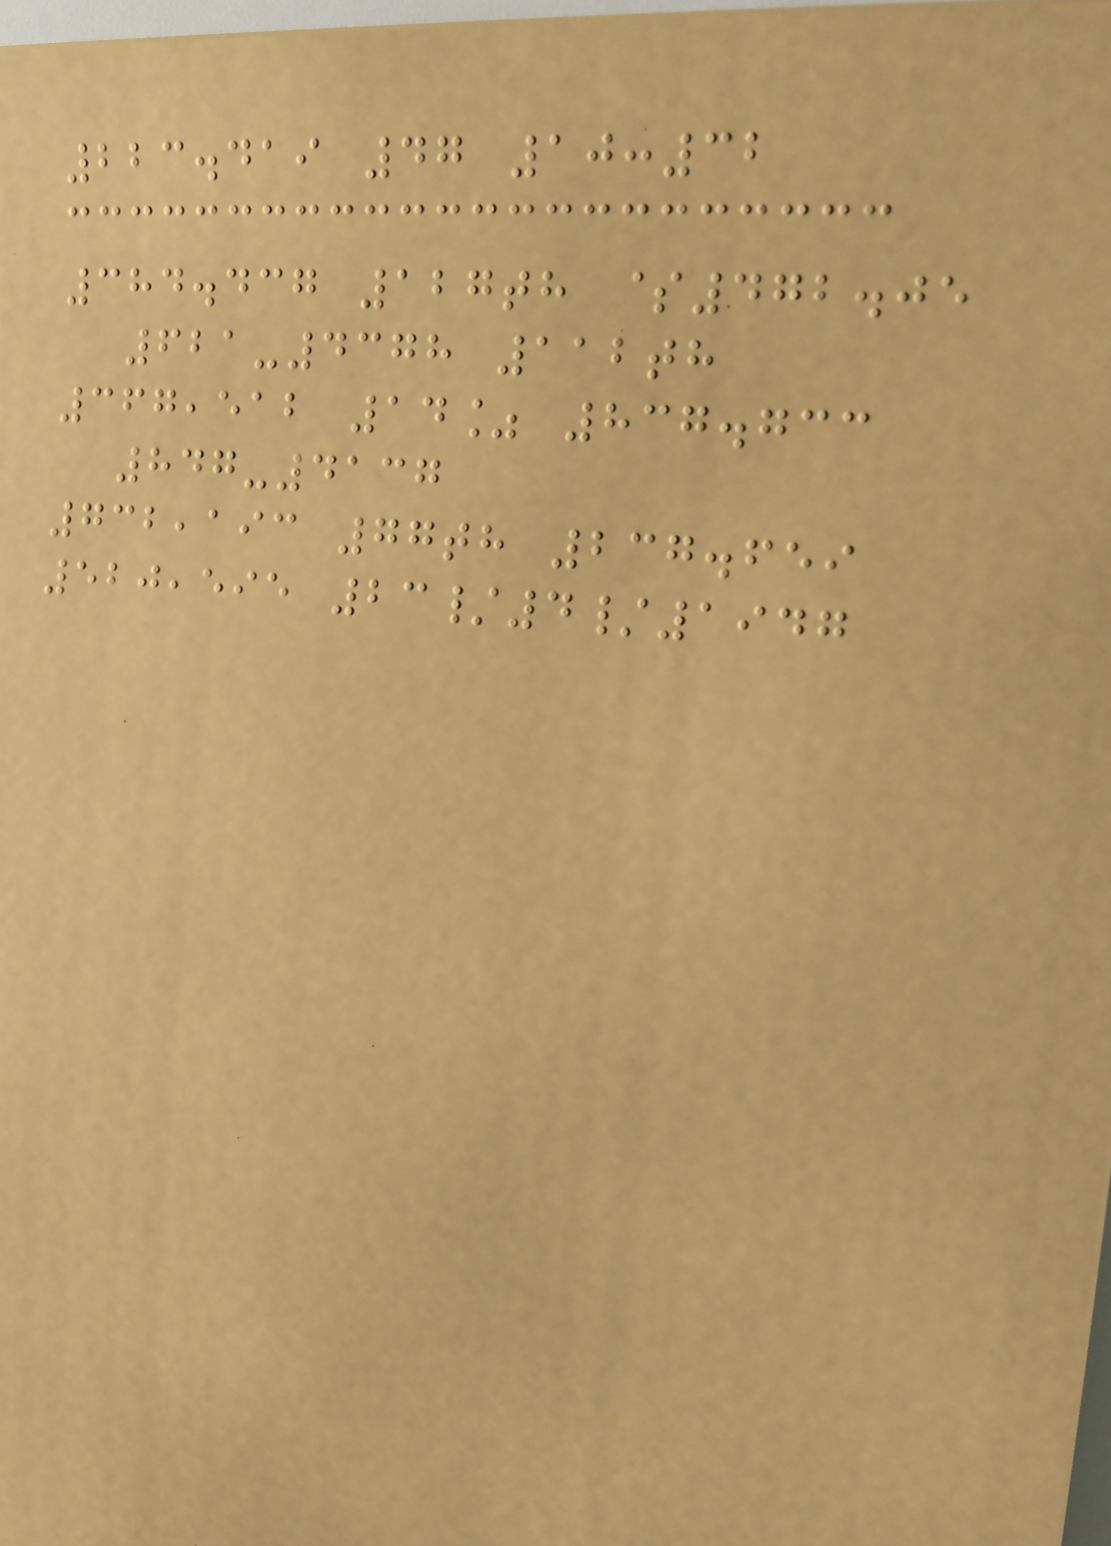223.419 47 10:32
384.437 127th $472.05
621-4378 112th
367,512 14% 837.733
847-4137
732,193 77th 237.659
520,595 23/4/1947
